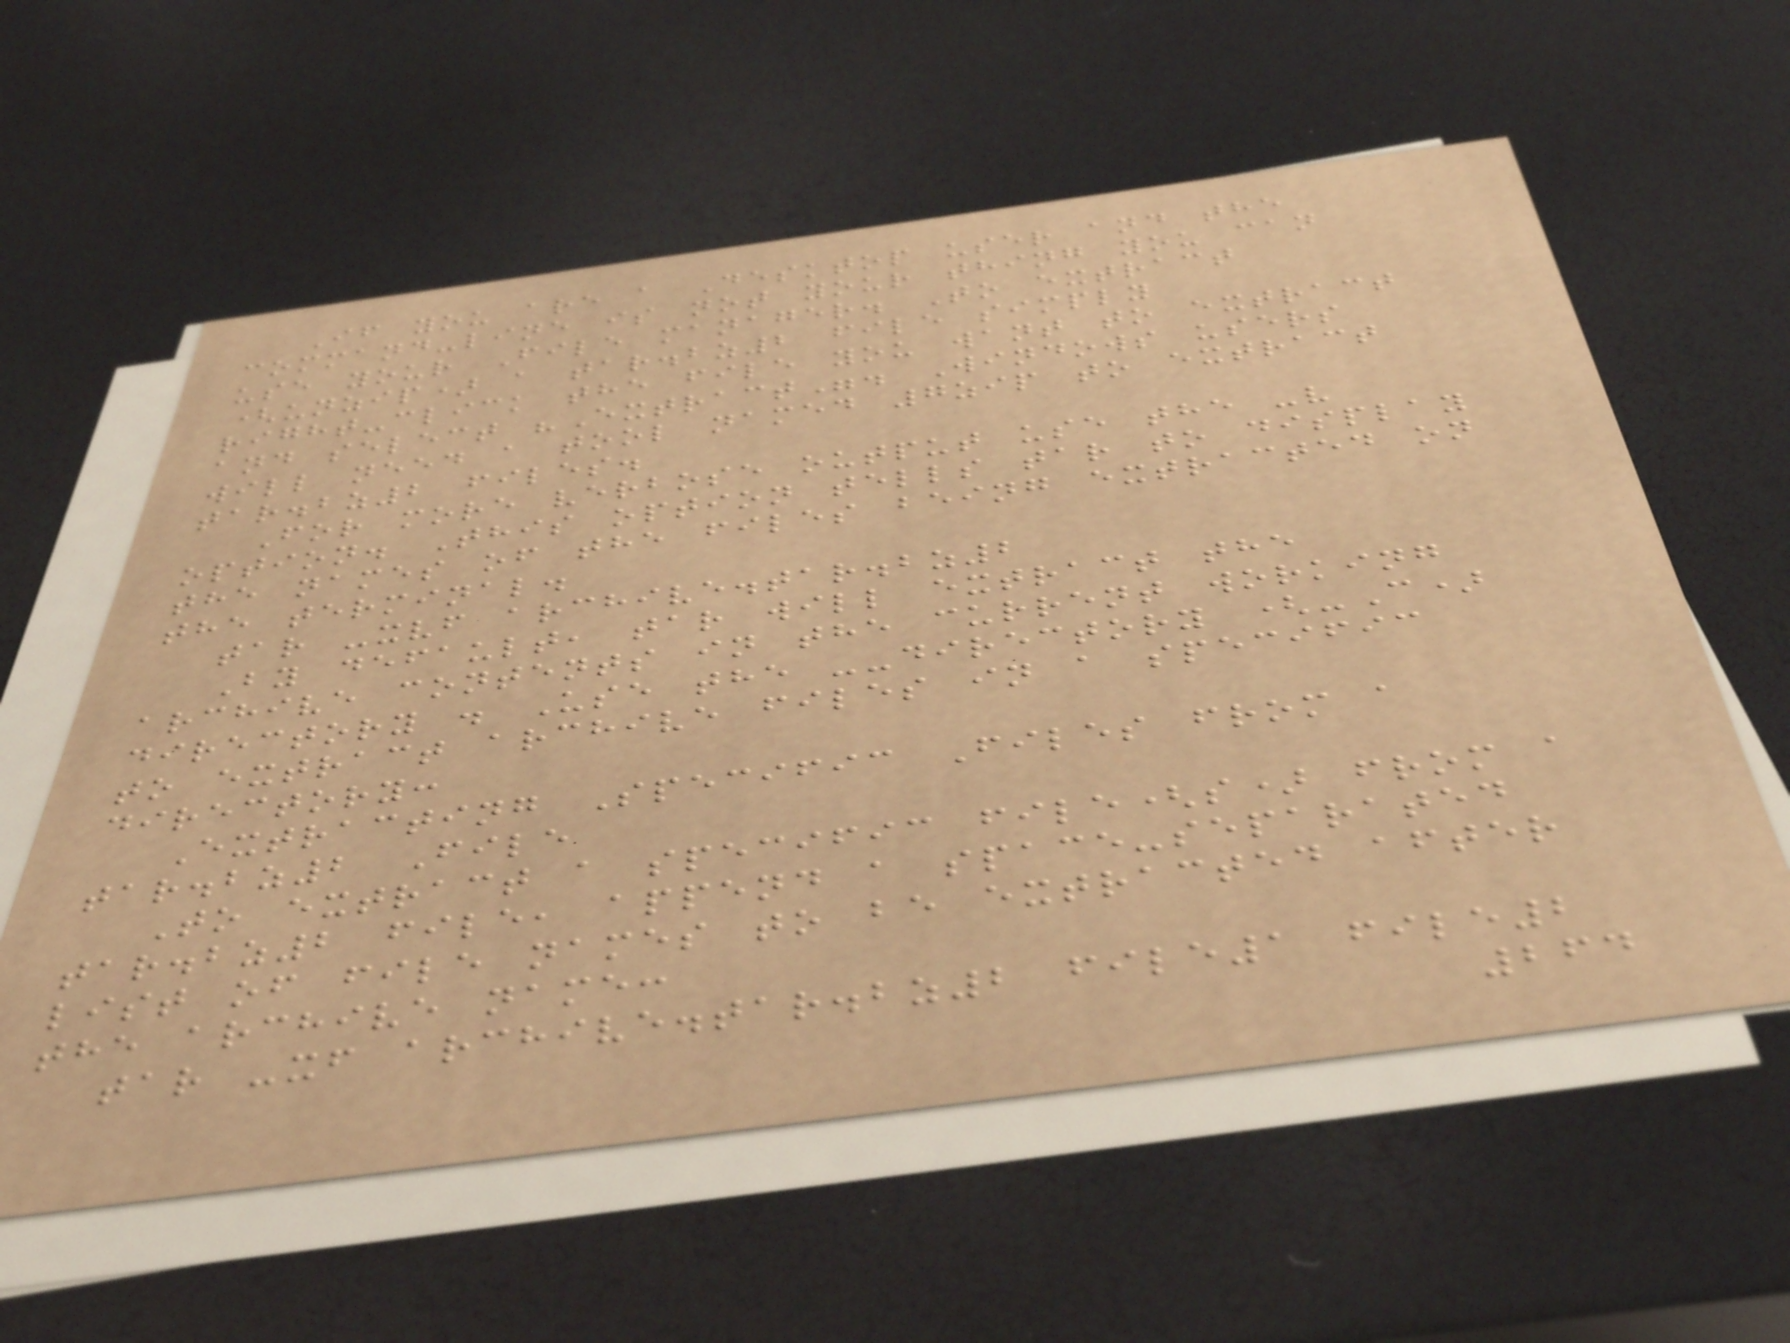If you are a Desktop user and the
command-line is not your thing you can
use your File manager. To extract
(unzip) a tar.bz2 file simply
right-click the file you want to extract
and select "Extract". Windows users
will need a tool named 7zip to extract
tar.bz2 files.
For more verbose output use the -v
option. This option tells tar to display
the names of the files being extracted on
the terminal.
tar -xvf archive.tar.bz2
By default, tar will extract the
archive contents in the current working
directory . Use the --directory (-C)
to extract archive files in a specific
directory:
Extracting Specific Files from a
tar.bz2 File
To extract a specific file(s) from a
tar.bz2 file, append a space-separated
list of file names to be extracted after
the archive name:
tar -xf archive.tar.bz2 file1 file2
264
